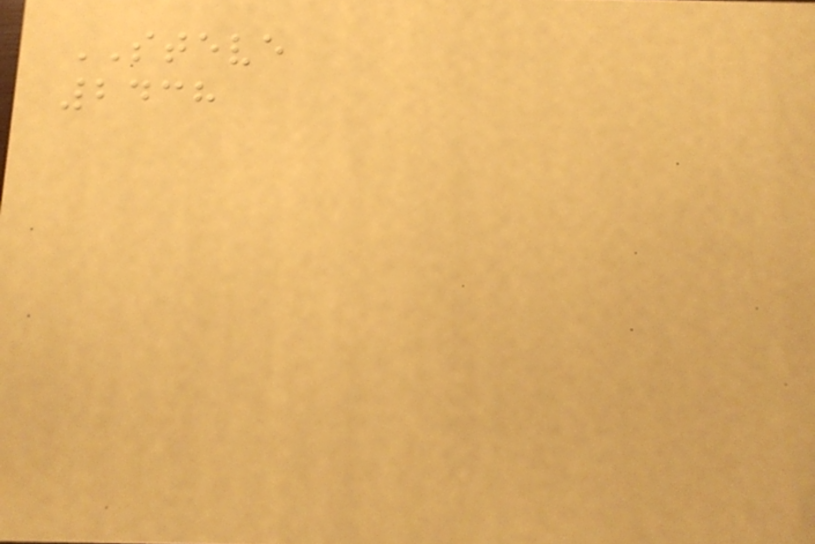STEVE
2438
